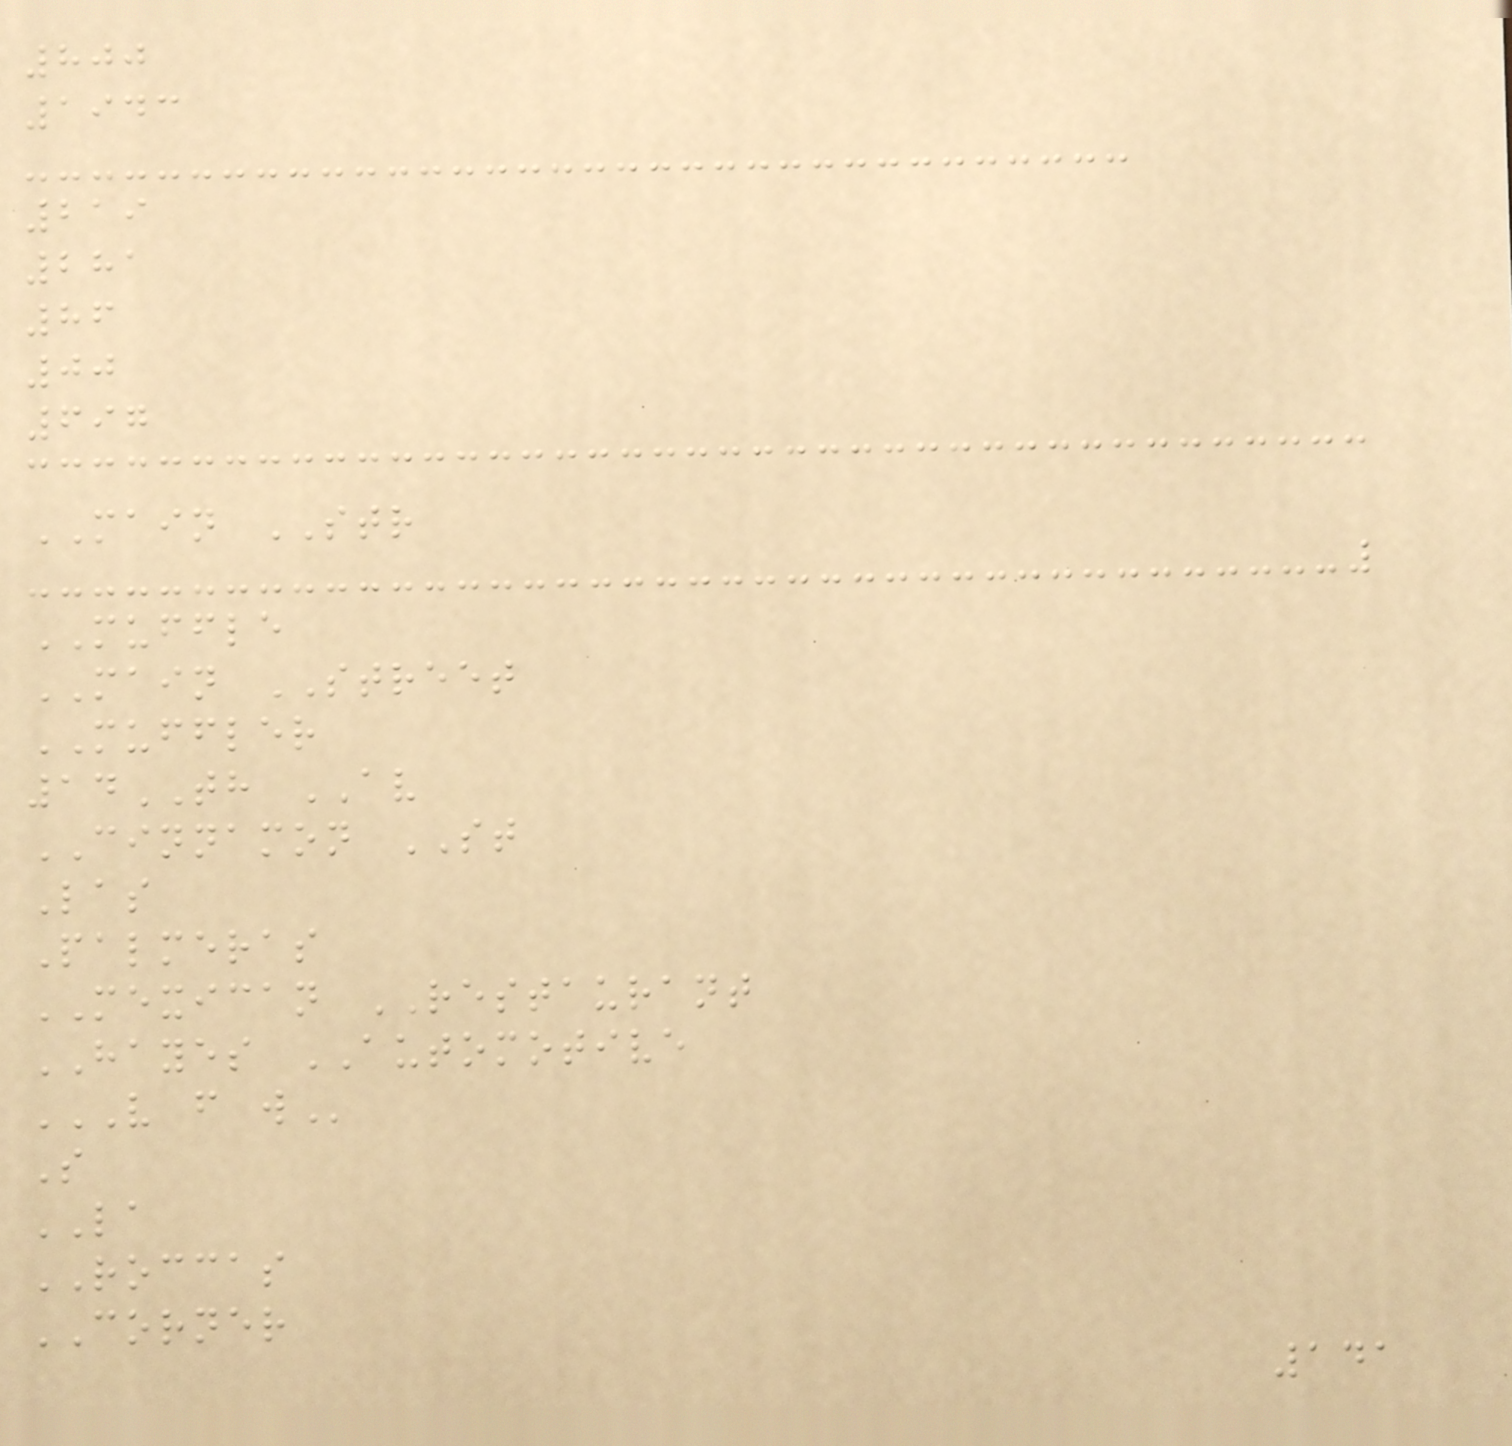800
1943
219
281
86
00
697
MAIN STR
MUFFLE
MAIN STREET
MUFFLER
14TH AV
CINNAMON ST
Las
Palmeras
MEXICAN RESTAURANT
HAYES AUTOMOTIVE
V F W
S
LA
ROCCAS
CORNER
141
